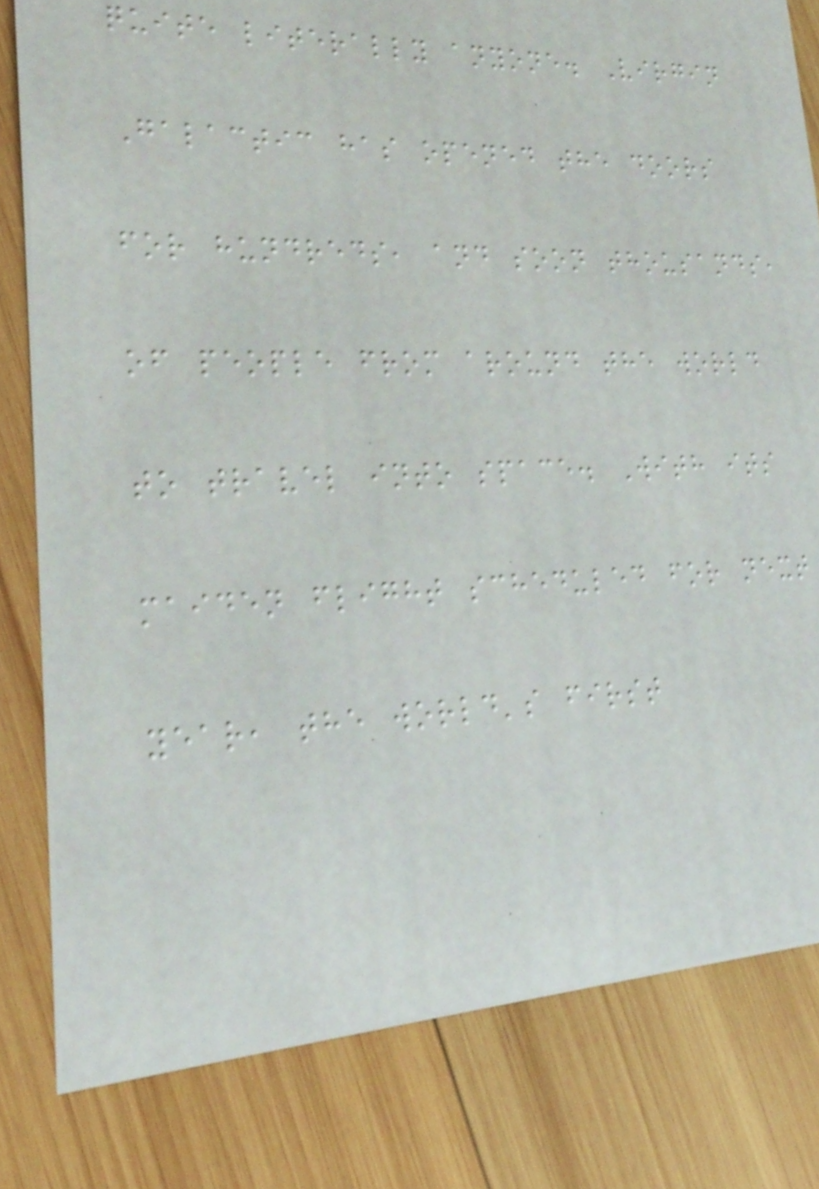quite literally anyone. Virgin
Galactic has opened the doors
for hundreds, and soon thousands,
of people from around the world
to travel into space. With its
maiden flight scheduled for next
year, the world's first
